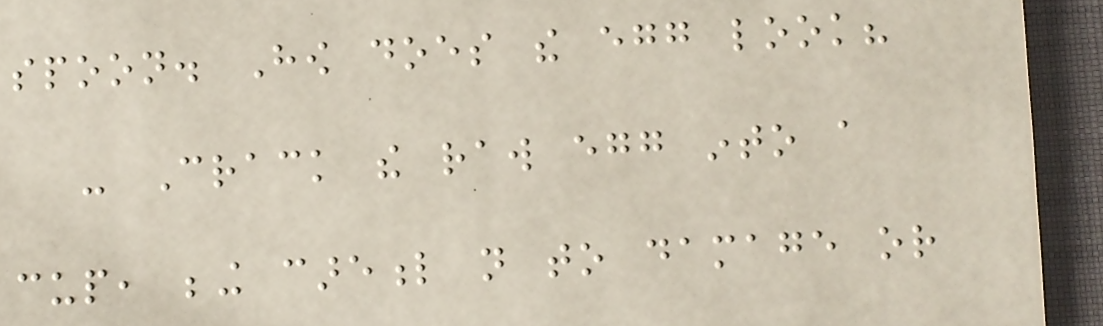spoon. How does the egg look?
- Crack the raw egg into a
cup, being careful not to damage or
